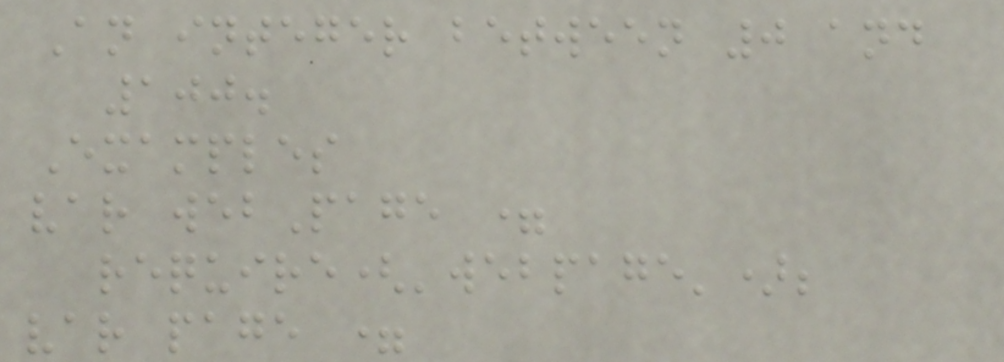An integer between 0 and
100.
Examples
var webPage =
require('webpage');
var page =
